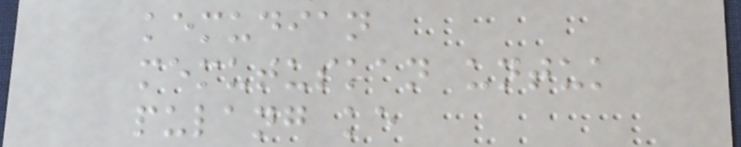kemudian
memutuskan untuk
pulang ke
